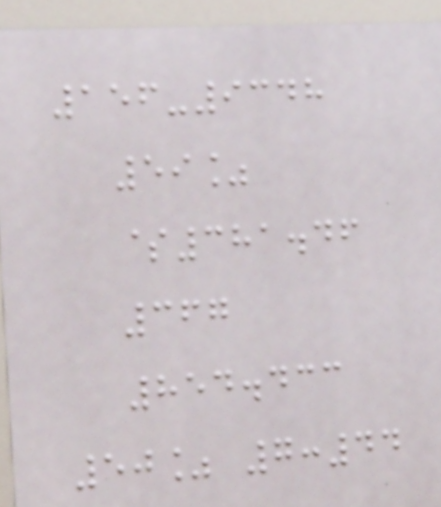156-9348
59%
$381.46
367
854.433
50% 7:44
